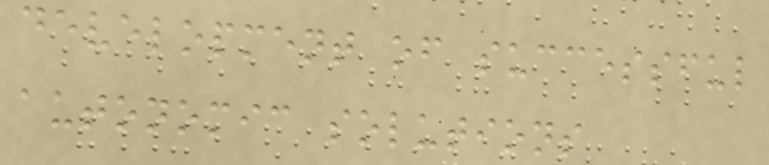development of successful
autonomic solutions
